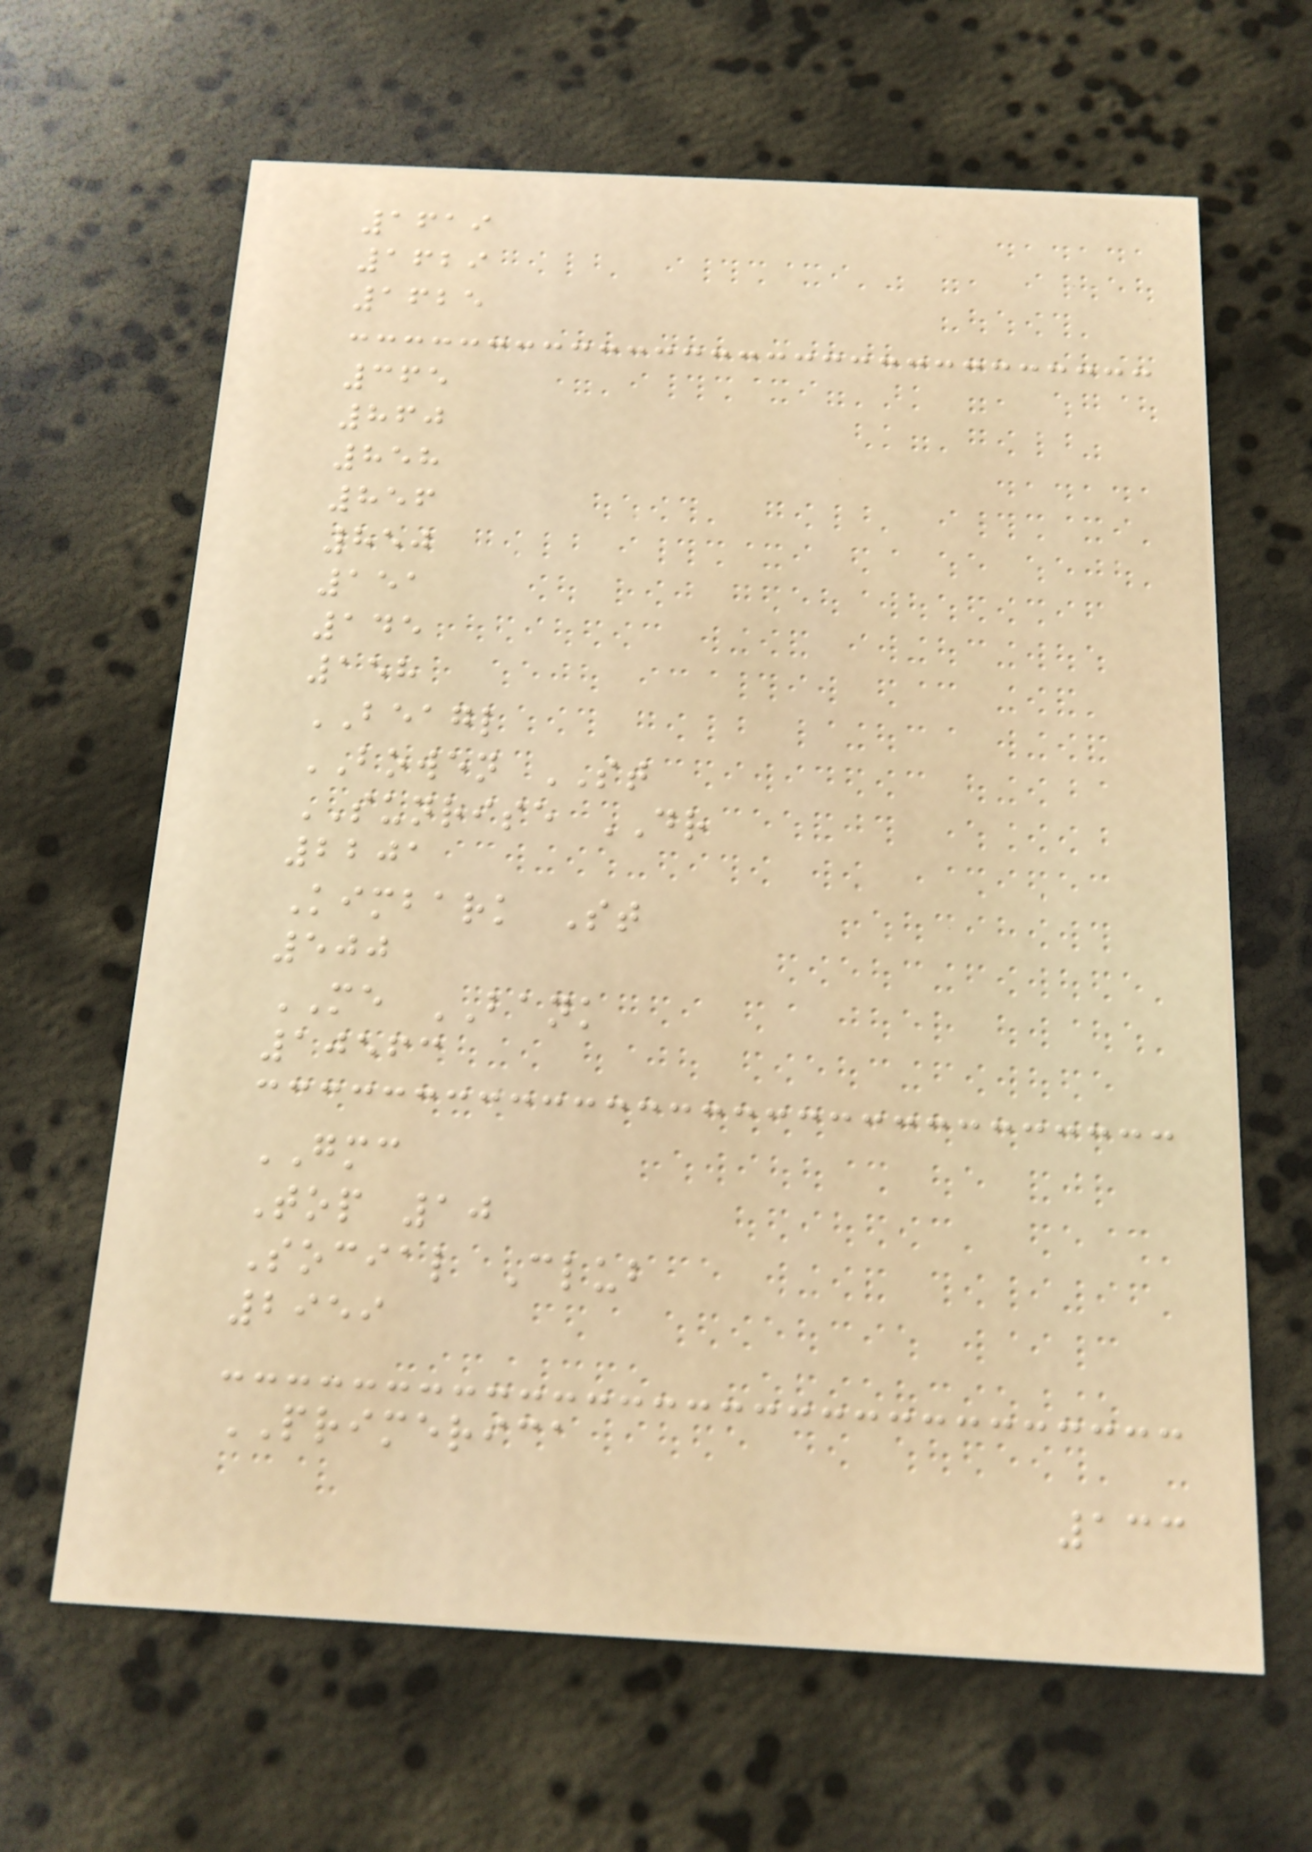1619
1629
1625
365
860
858
856
850
151
145
158
BEAGL
BOWEN ST
SUNRISE DR
2201
Kimbark St
500
ME BANK
10563
GMC
Top 10
Social Club
2959
PRIMERICA
133
